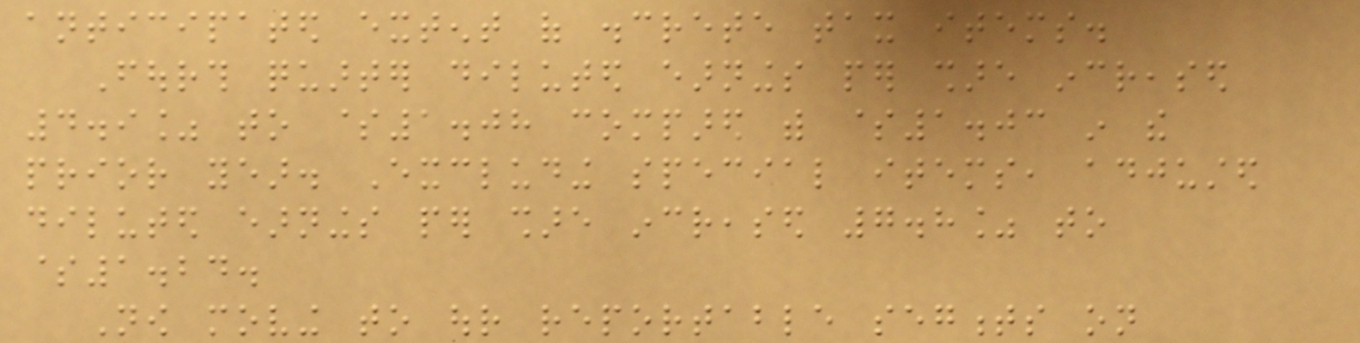anticipated extent of discrete tax items.
Fourth quarter diluted earnings per share increased
4.9% to $1.08 compared with $1.03 in the
prior year. Excluding special items, adjusted
diluted earnings per share increased 7.8% to
$1.24.
Now moving to our reportable segments on
